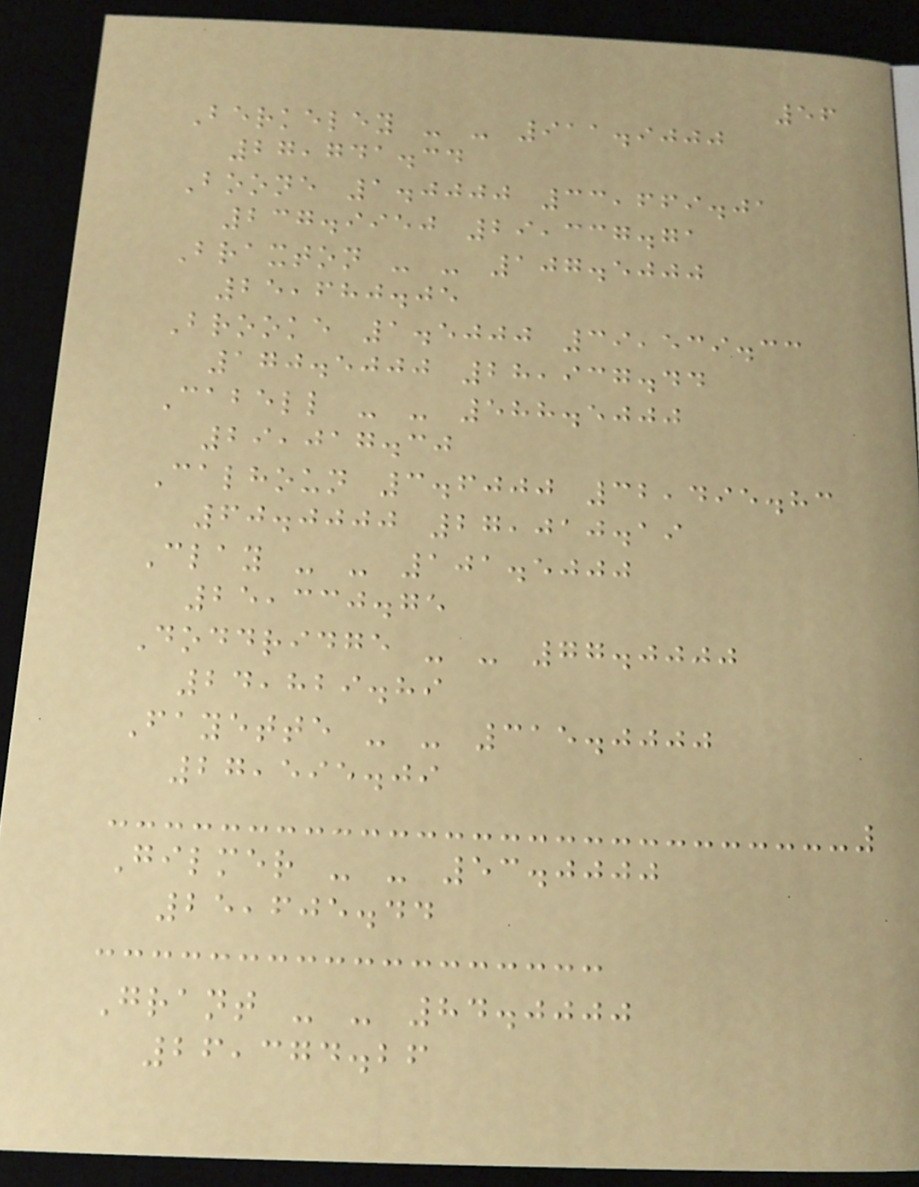56
Berkeley - - 911.9000
27,741.34
Boone 1.0000 33,669.01
237.9950 29,337.71
Braxton - - 107.5000
25,680.05
Brooke 1.5000 39,539.33
170.5000 28,937.44
Cabell - - 588.5000
29,017.30
Calhoun 3.6000 32,495.83
60.0000 27,010.19
Clay - - 101.5000
25,330.75
Doddridge - - 77.0000
24,829.89
Fayette - - 315.0000
27,595.09
Gilmer - - 53.0000
25,605.44
Grant - - 84.0000
26,374.26
